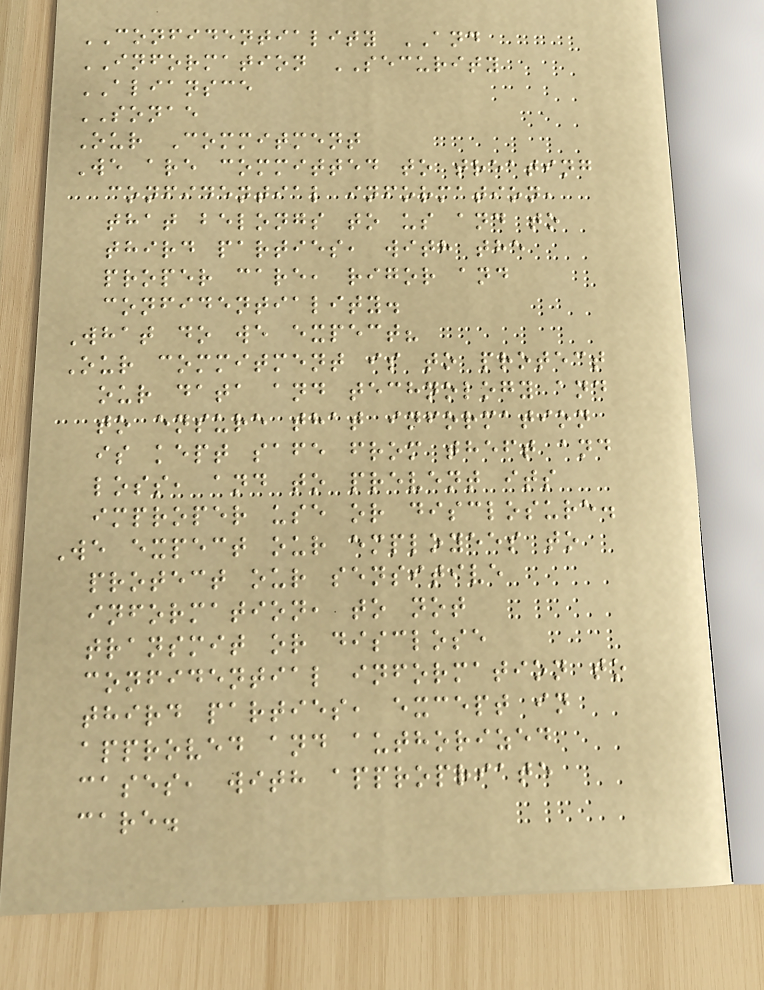CONFIDENTIALITY AND
INFORMATION SECURITY
ALIANSCE
SONAE
Our Commitment
We are committed to treating
confidential information,
that belongs to us and to
third parties, with the
proper care, rigor and
confidentiality.
What do we expect?
Our commitment is to protect
our data and technology and
to ensure that information
is kept safe from theft and
loss, and to prevent its
improper use or disclosure.
We expect our employees to
protect our sensitive
information, to not
transmit or disclose
confidential information to
third parties, except in
approved and authorized
cases, with appropriate
care.
